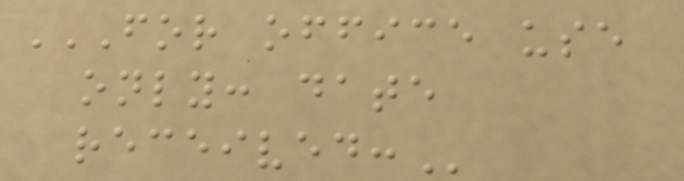FOR OFFICE USE
ONLY: DATE
RECEIVED:
